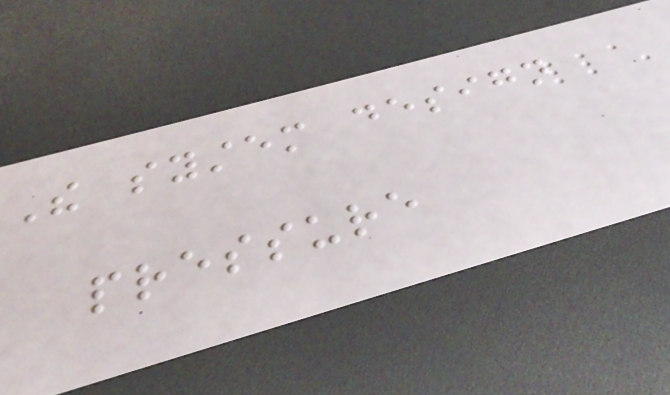The system design
pressure
